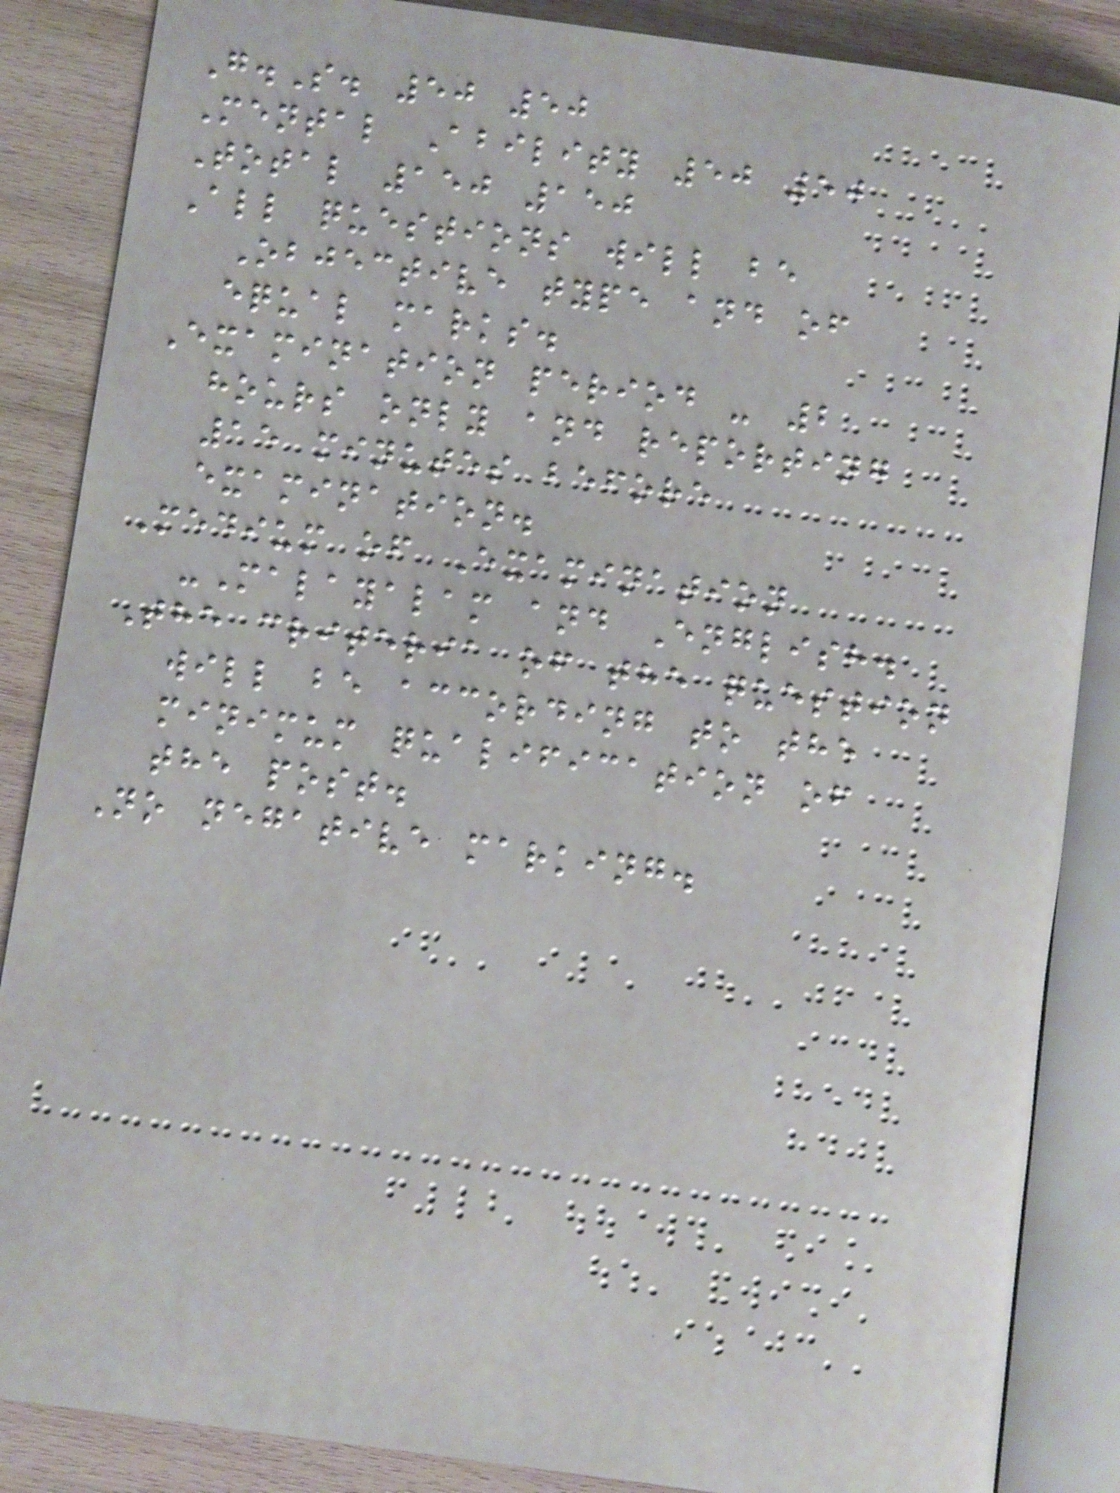G.S. 50 50
Mental Ability 50 50
Total 150 150
All questions will be
Objective type and of
equal marks.
Examination period - 2
hours only and reporting
15 minutes before
examination.
Medium of Examination
-Malayalam and English.
The criteria of the question
will be according to the
minimum qualification of
the post.
No negative marking.
